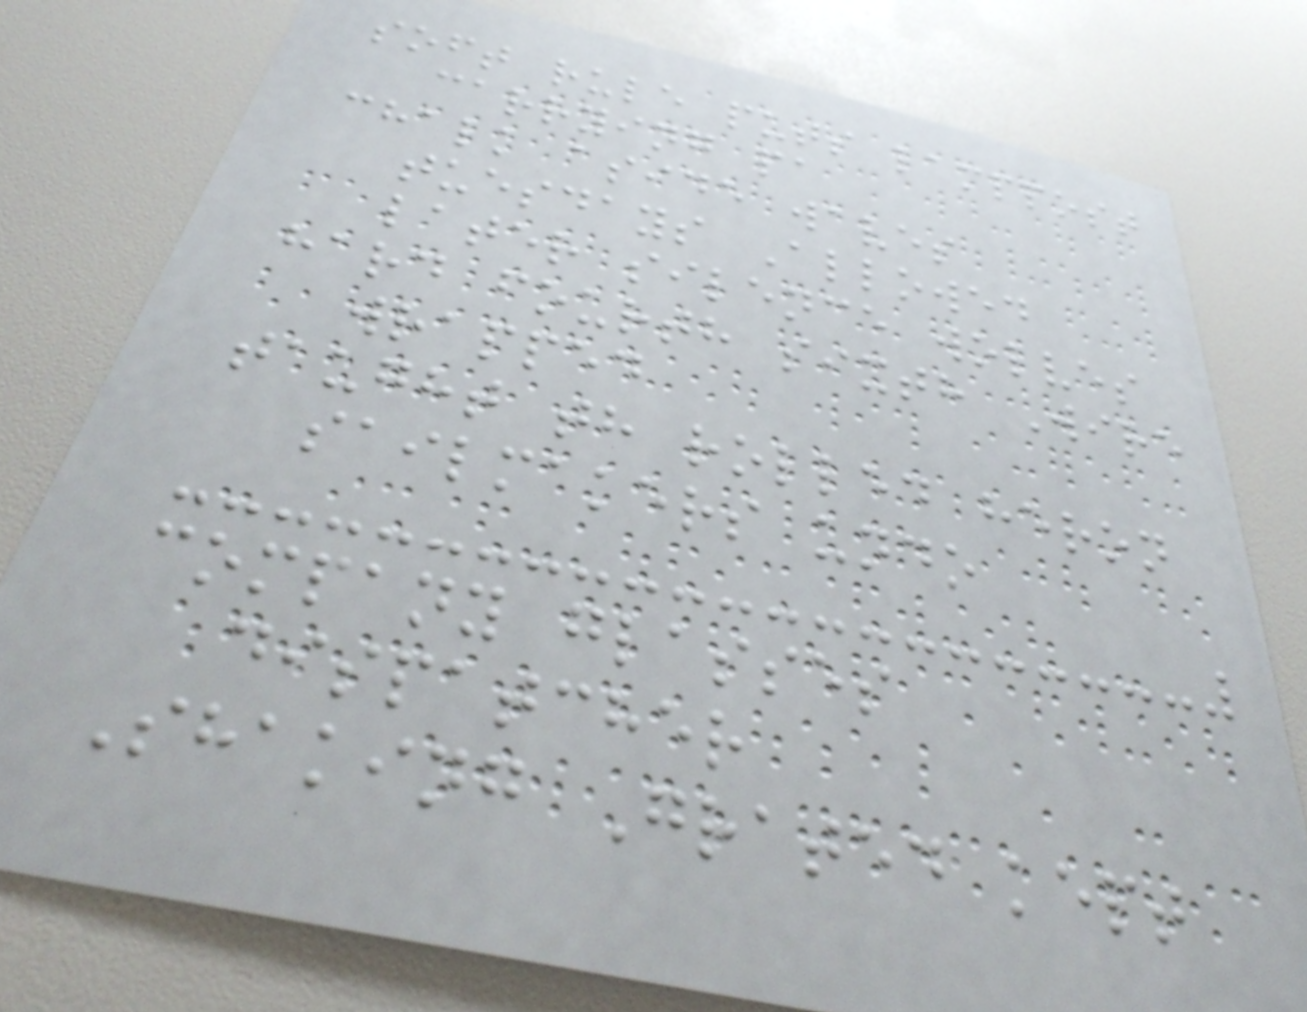soft rule puts lamppost
carrying pa
chalk aside waves
tuesdays Allowed
later silence wolves
hard fourth sixth Wire
wrapped
taught th rolled heron
sailmakers undo
company glasses
dispatcher
Shaking Grated kept
